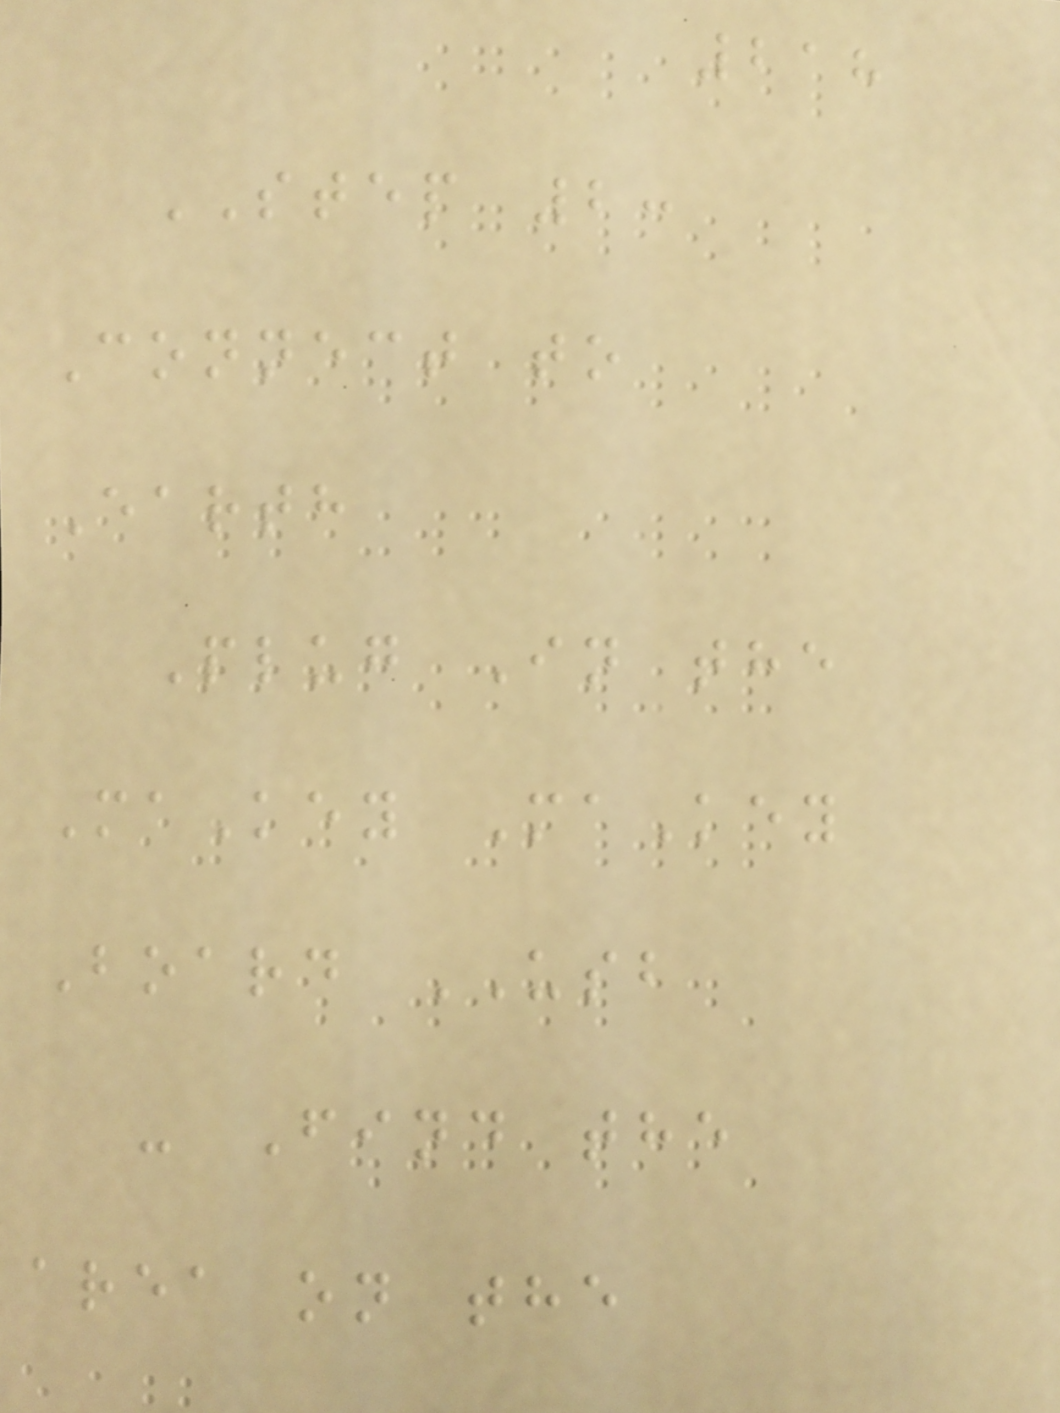218
STEP 2:
Connect to
Earth
Plug In the
MaKey MaKey
Board USB
- Find the
area on the
